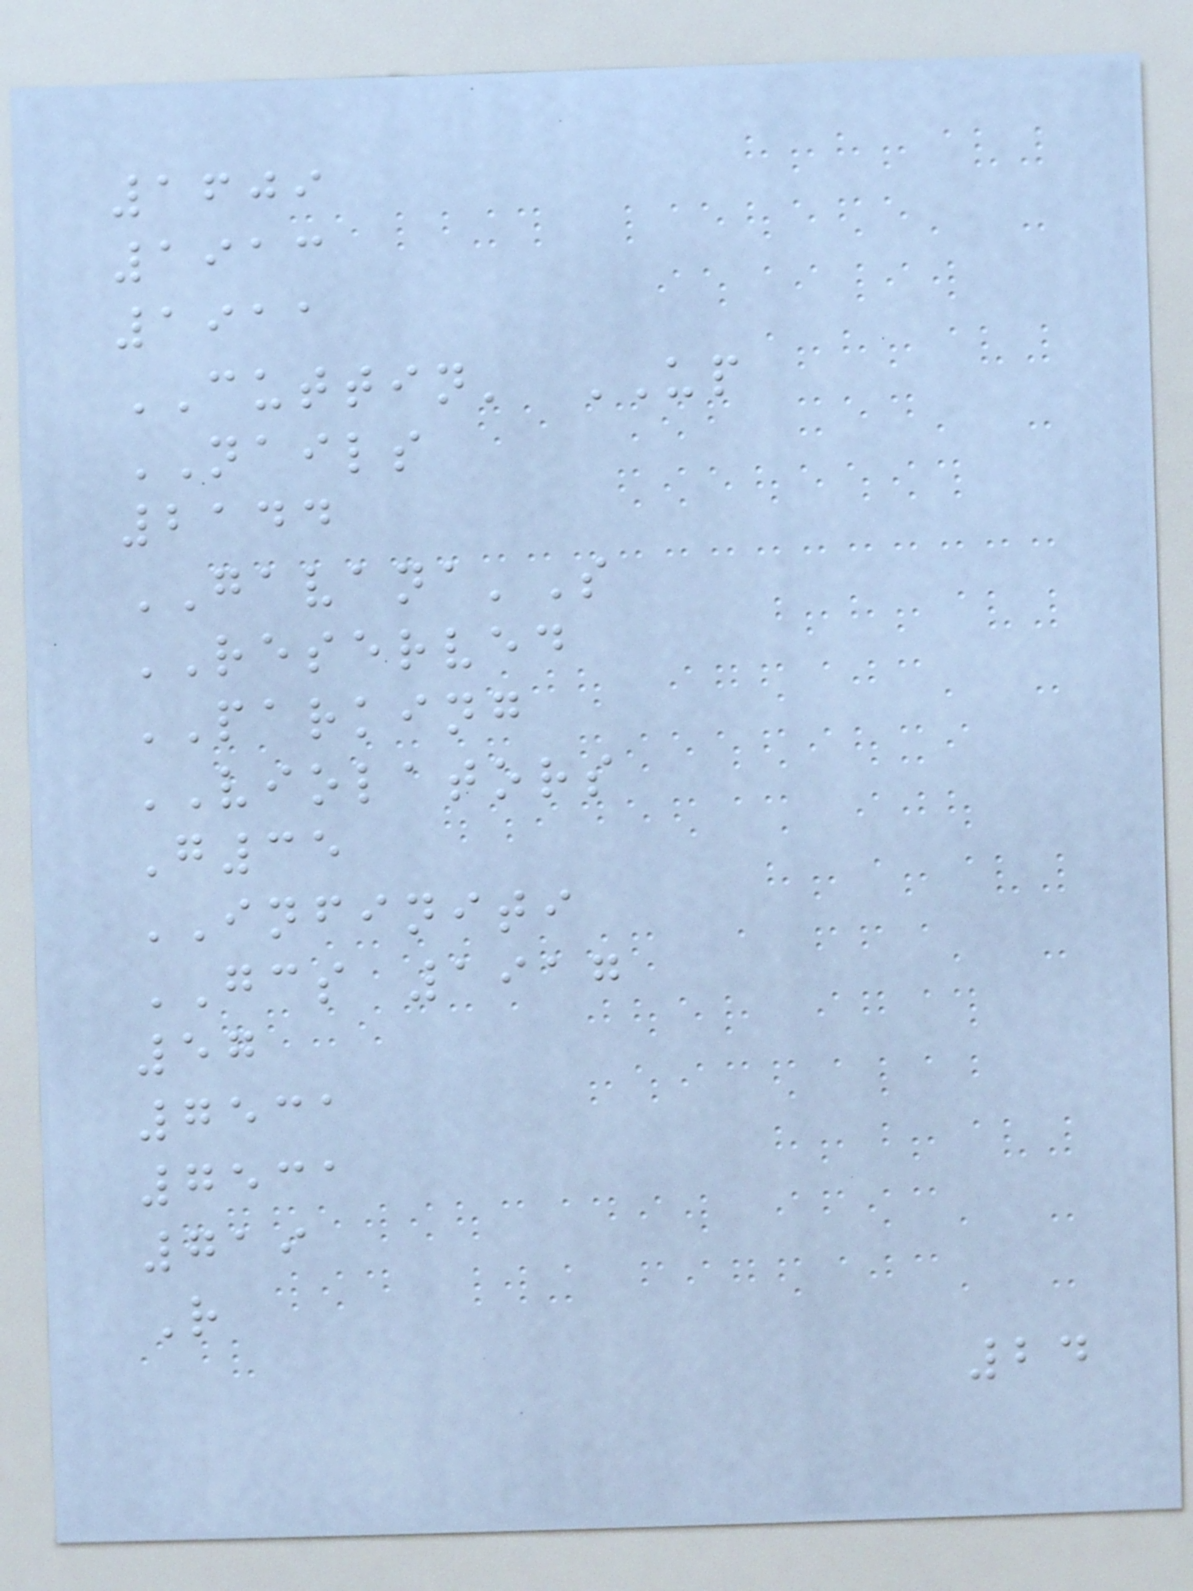1609
1913
1911
CUTTIN' UP
NAILS
2144
GAVANA'S
RESERVED
PARKING
VIOLATORS
G35
INFINITI
GCS 1917
57
7531
7531
719
R
24
